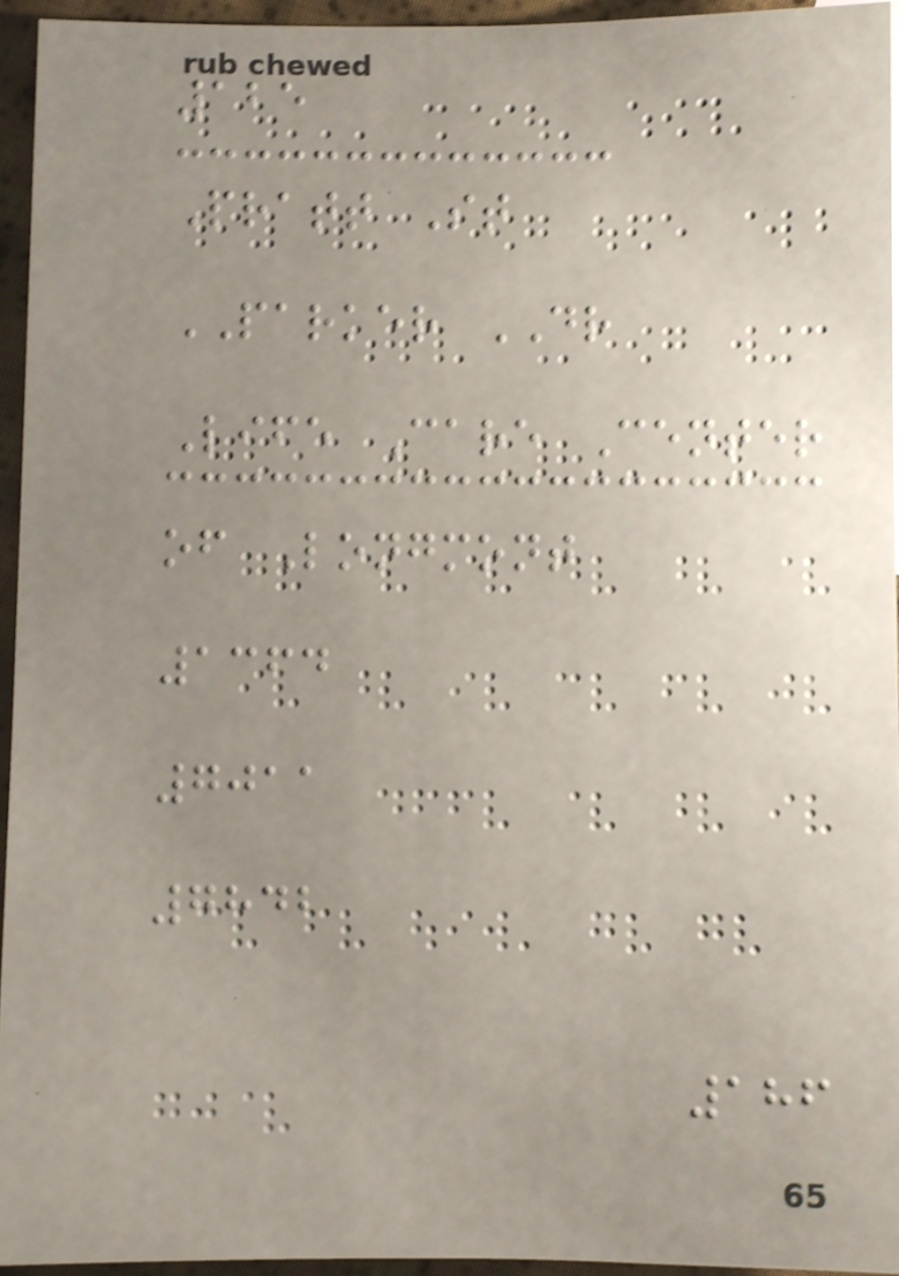125
Pratt St
PARKER DR
Life Care Center
of Longmont
1364
7011
7842
186
